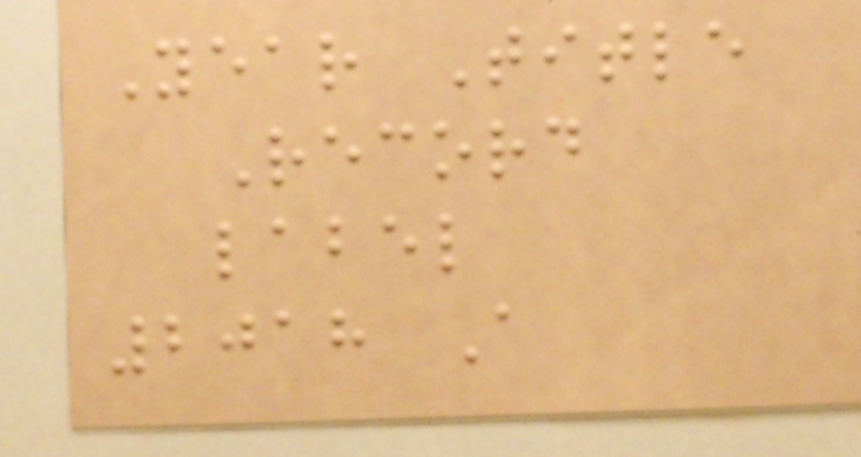Year Title
Record
label
2018 A
